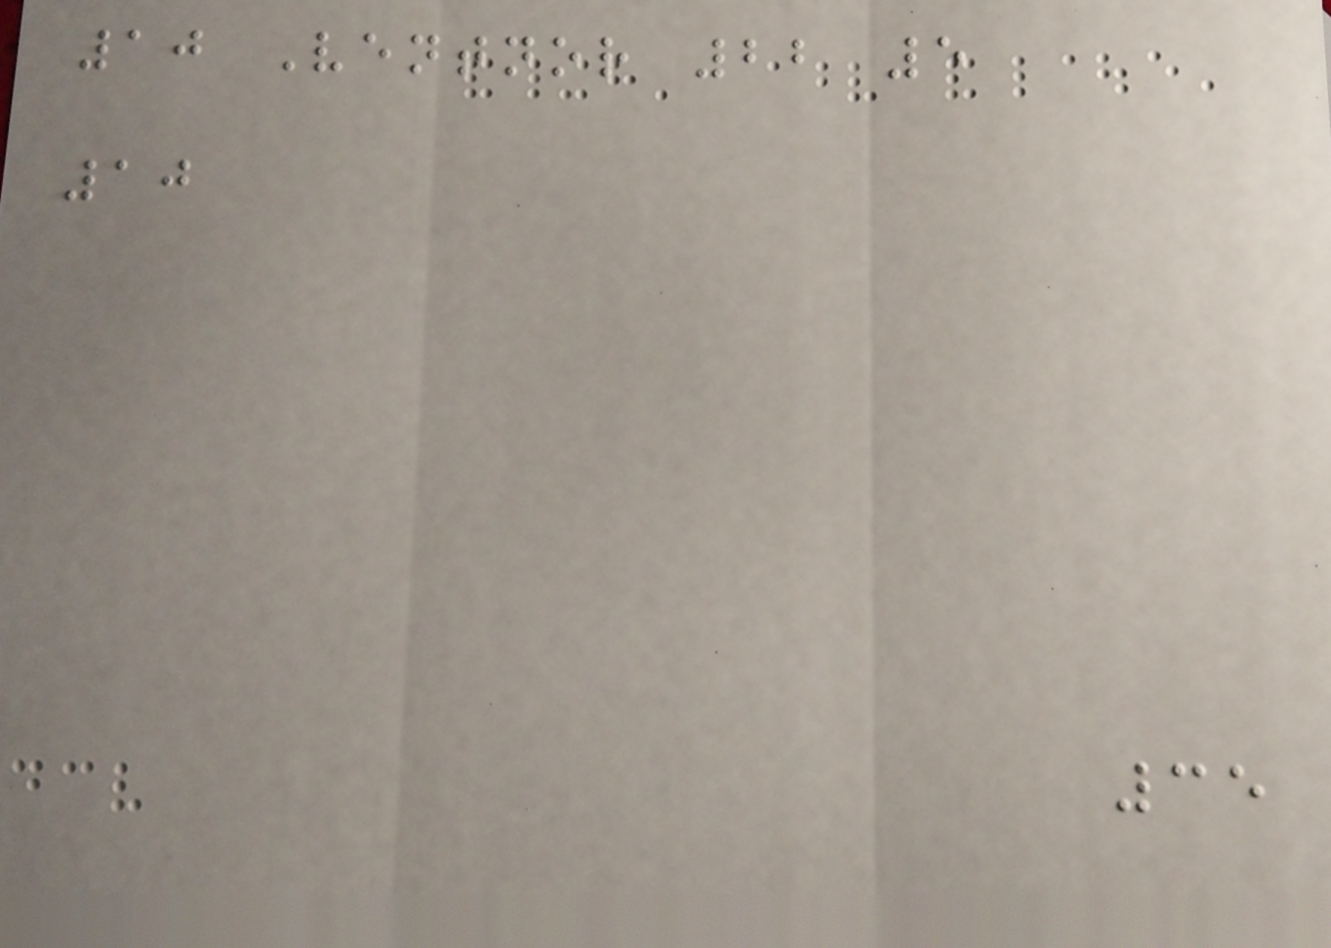10 Ventnor 22 5
10
35
